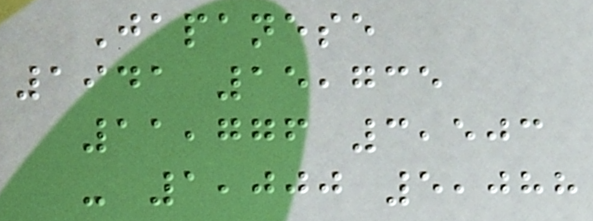Japanese
1941 15,735
11,776 3,503
- 1,000 5,088
